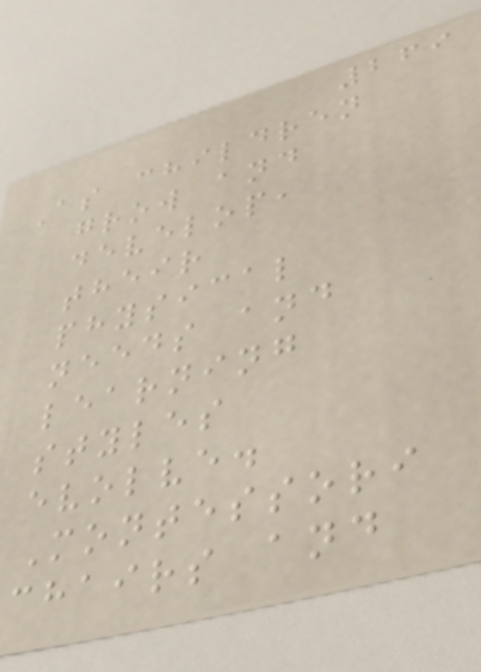269
As children
grow and
develop,
their
physical
needs and
learning
styles
evolve.
Montessori
chairs and
